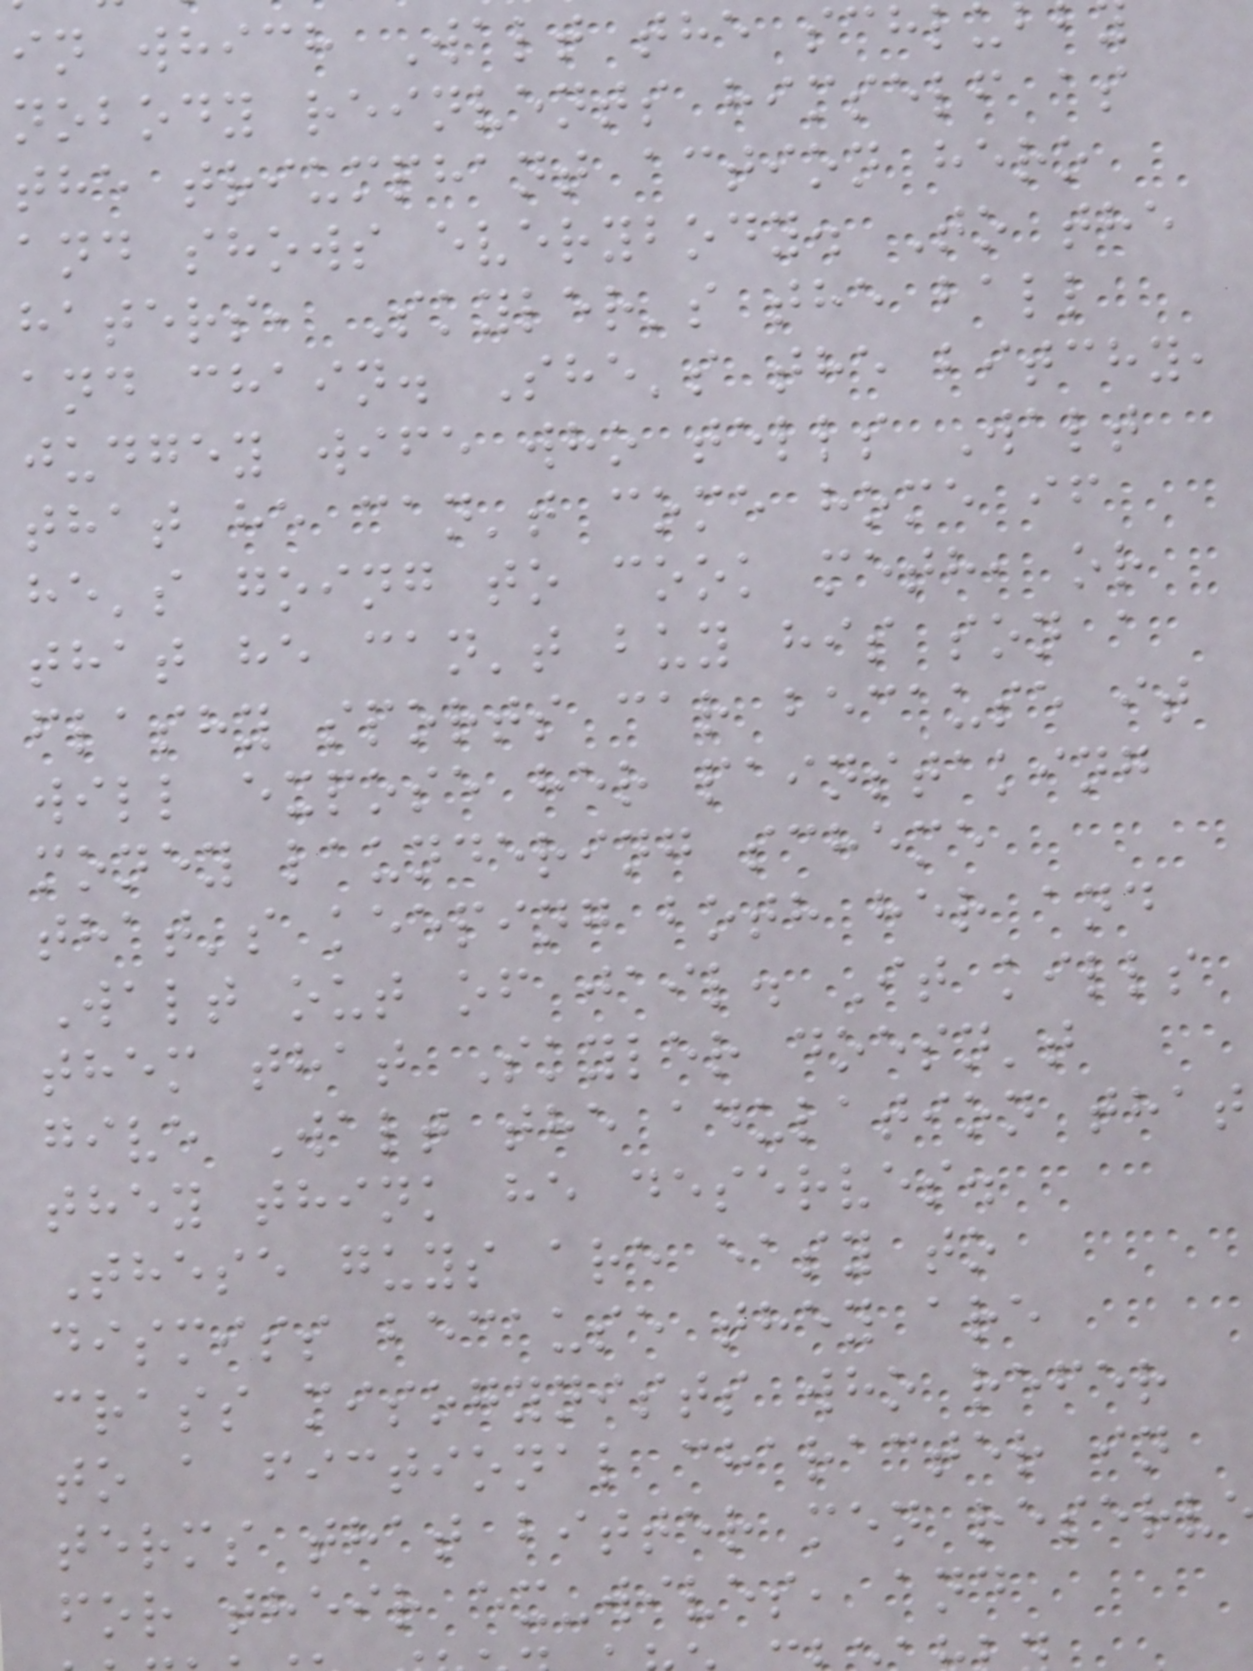in which Walt the schl
nobody reinvents himself as
the triumphant action hero
and shows everybody. To the
haters, Skyler's the ball
and chain. She's the bitchy,
judgey wife who tells Walt
that he can't come home if
he's going to cook meth, or
that he can't buy his son a
flashy sports car because it
will expose her painstaking
money laundering scheme
that's keeping both her and
Walt out of jail. It kills
them that Skyler doesn't
give Walt the adulation that
they think he deserves.
These guys are easy to
dismiss because they are
crass misogynists who refer
to a fictional character in
terms that bitter men reserv
for their ex-wives, and
